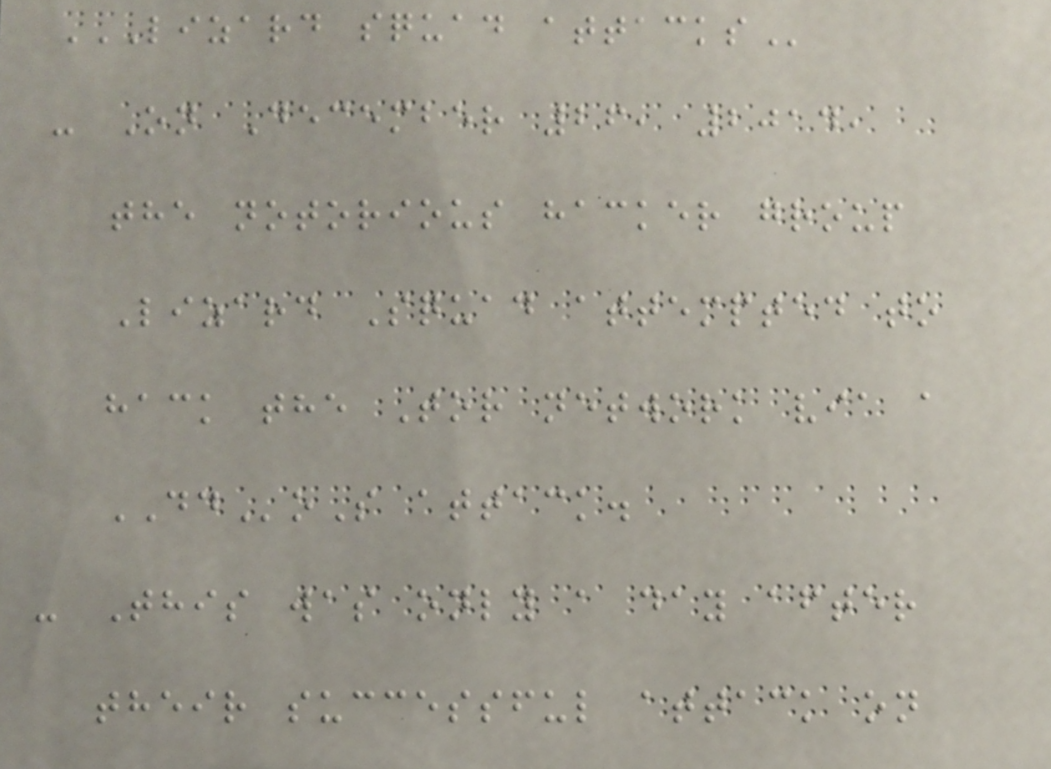LIZARD SQUAD ATTACKS
- On December 26, 2014,
the notorious hacker group
Lizard Squad attempted to
hack the Tor network via a
DDoS attack.
- This was only a day after
their successful attack on
